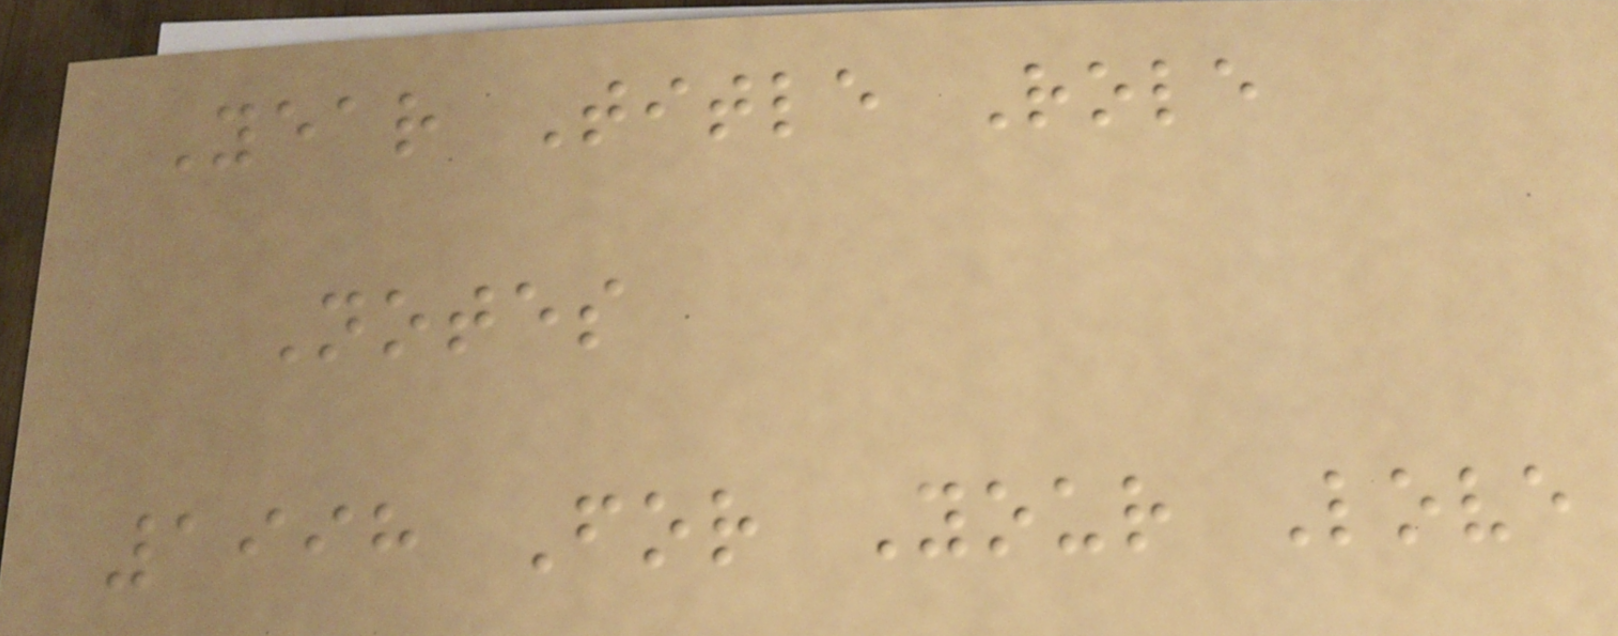Year Title Role
Notes
1998 For Your Love
